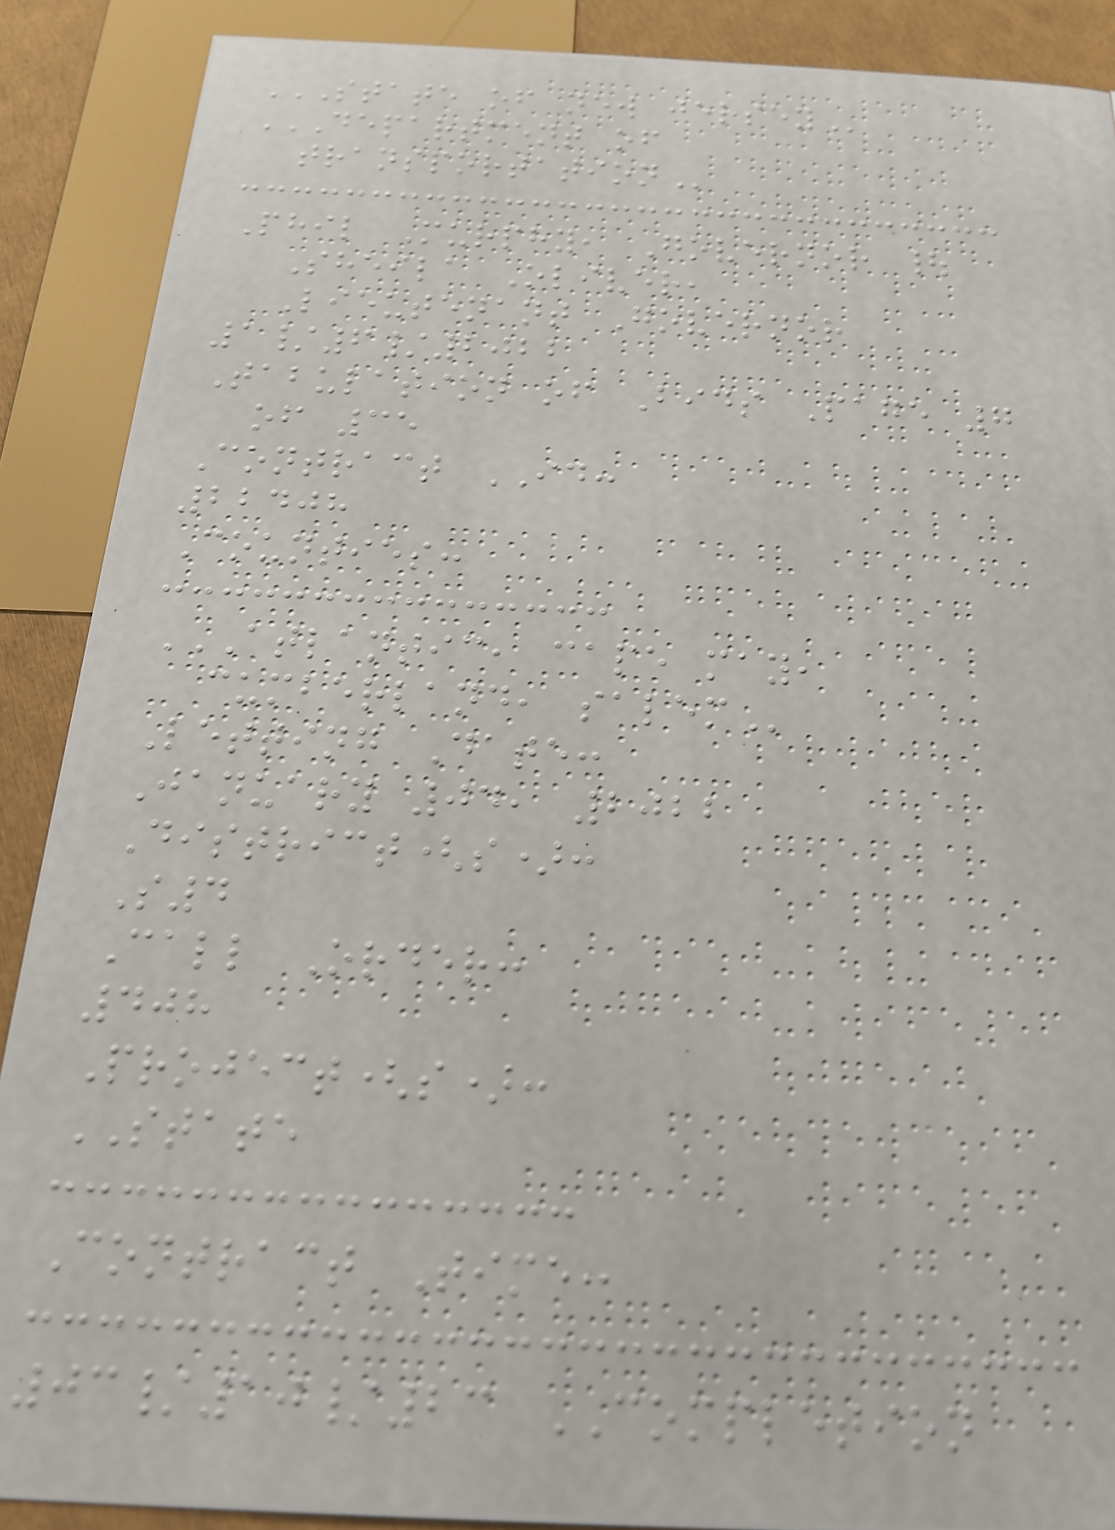STATE OF NEW JERSEY
DEPARTMENT OF
TRANSPORTATION
Phil Murphy, Governor |
Sheila Oliver,
Lieutenant Governor
1/6/2022
Tabulation of Bids Page 7
of 35
Contract ID:
22408
Counties:
ATLANTIC, CAPE MAY,
CUMBERLAND, SALEM
Letting Date:
January 04, 2022
District(s):
S4
Call Order:
408
Project(s):
STATE
Contract Time:
03/10/23 COMPLETION
